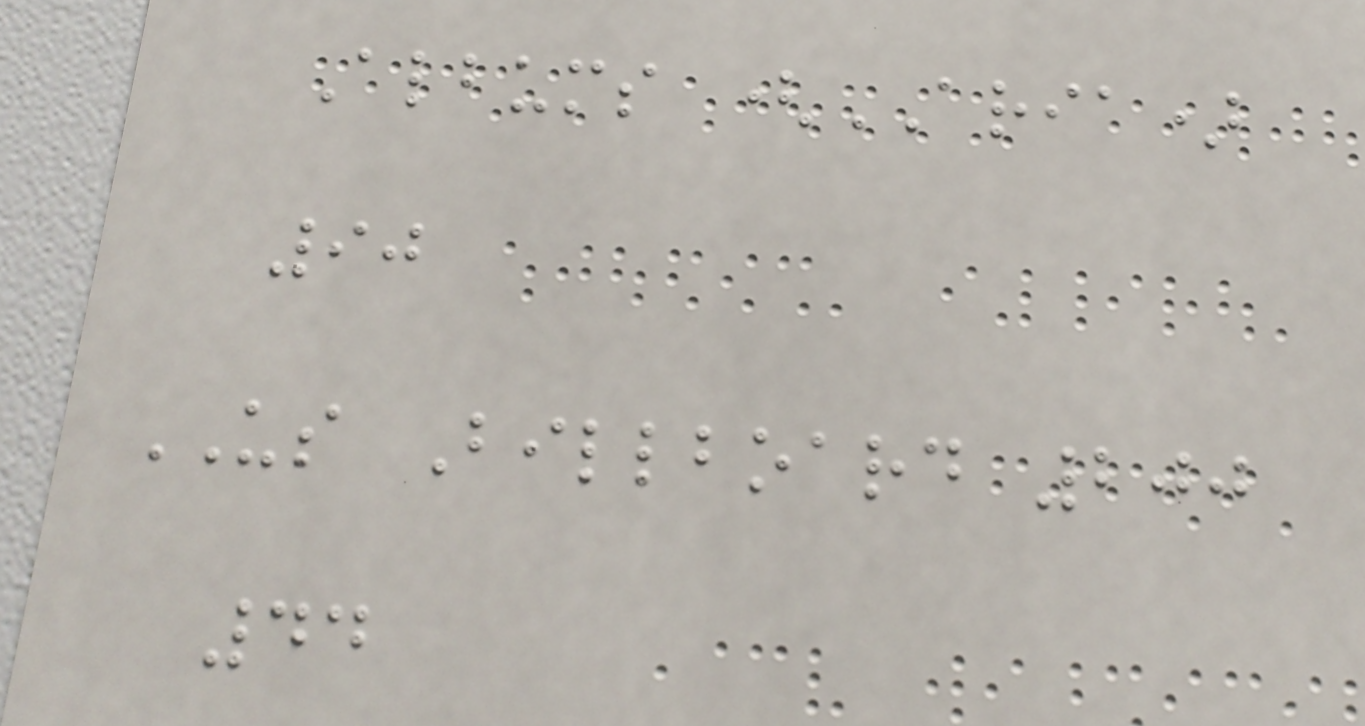Albums (ARIA)
90
US Billboard 200
44
